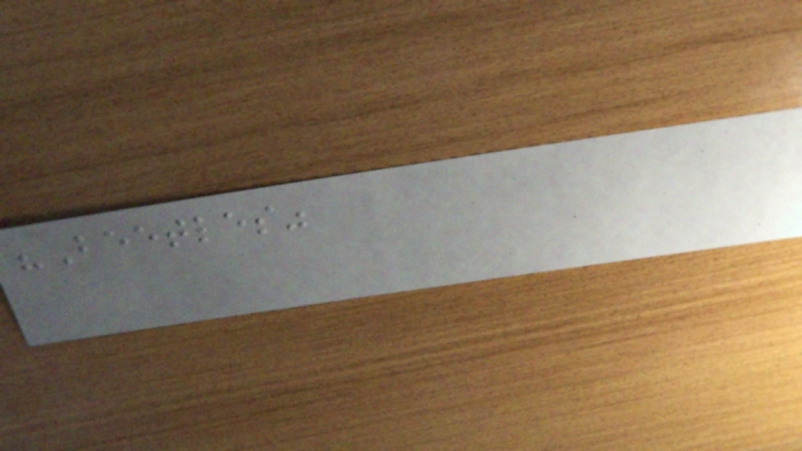"Beetles"
